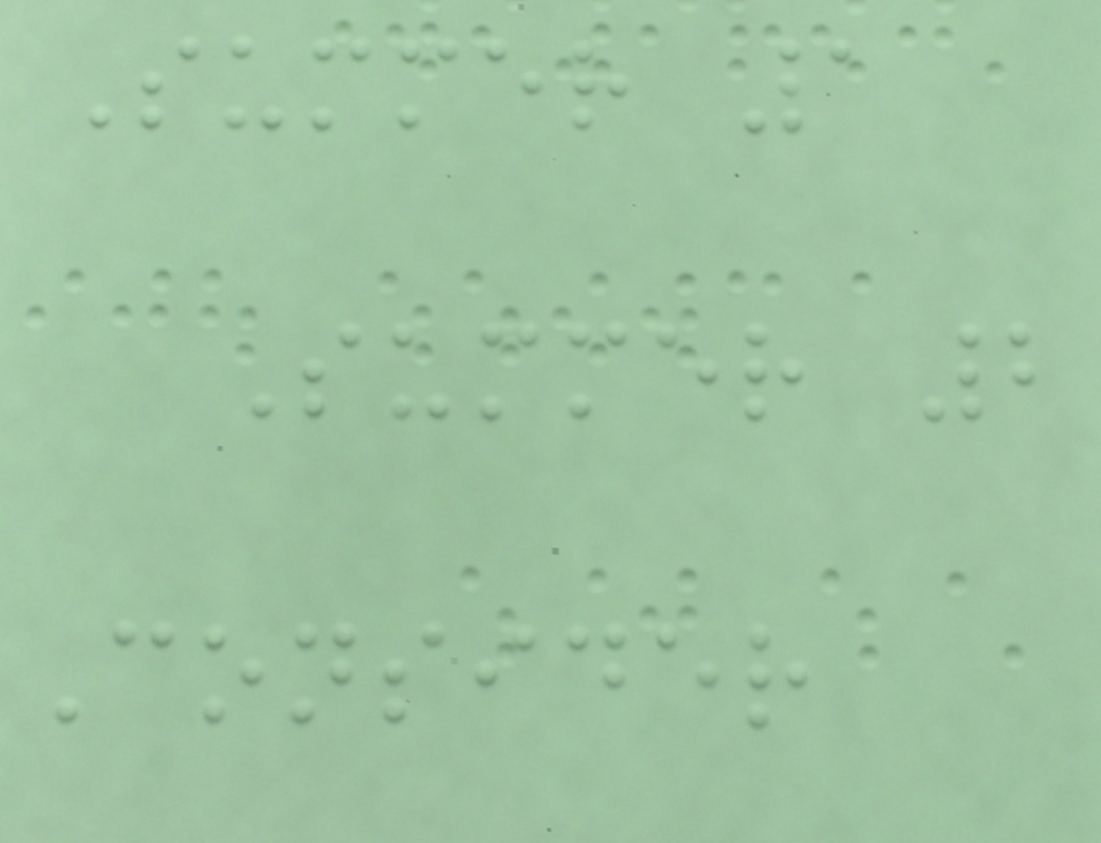Summer 1
Summer 2
Consider
